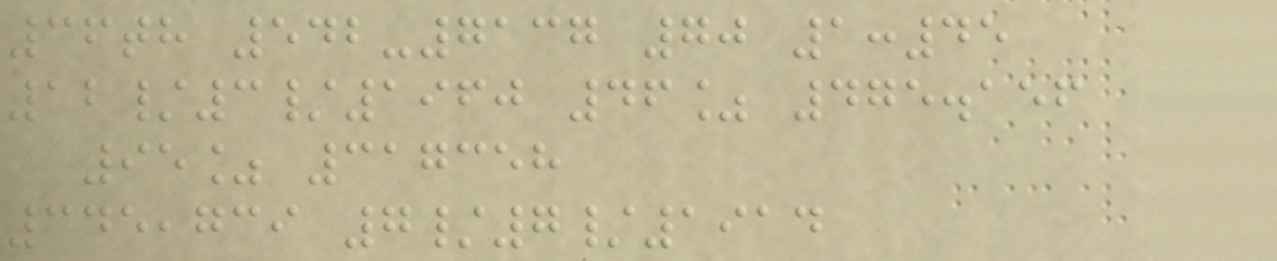36th 542-7137 70 1:45
12/3/1960 46% 475.156
95% 317358
345,739 7/7/1914
